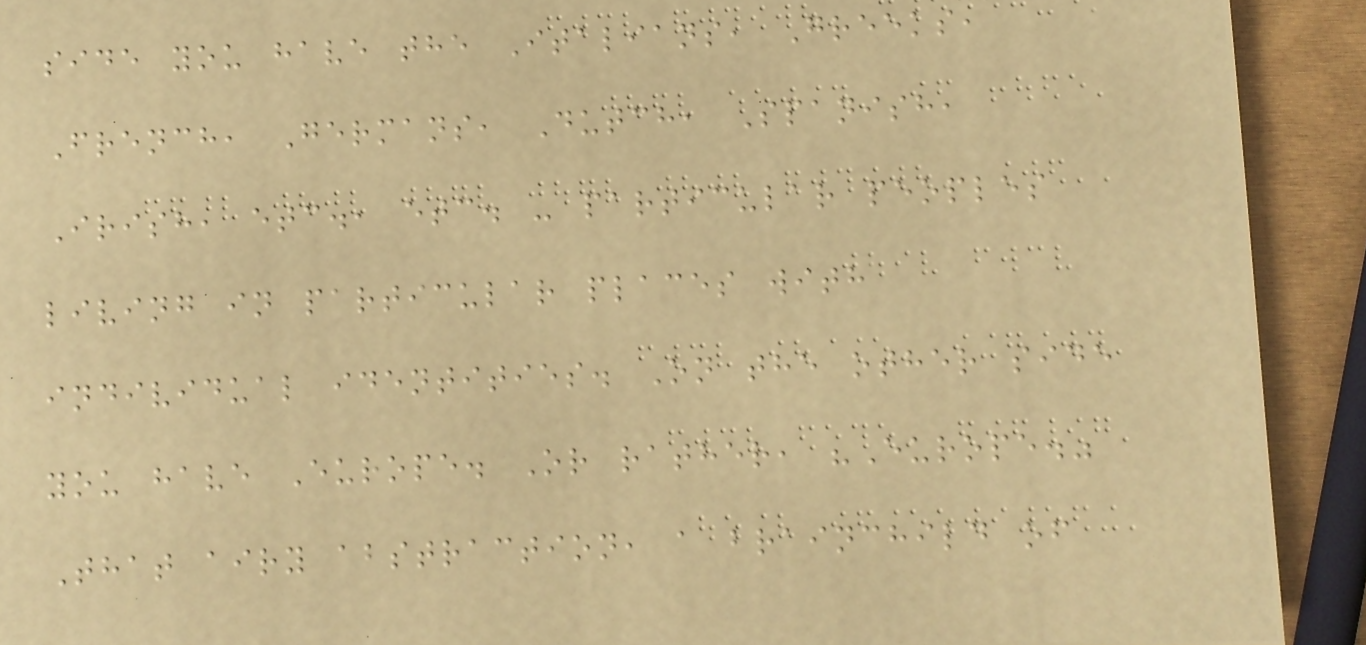side you have the Italians, Greeks,
French, Germans, Dutch, Spanish,
Irish, etc., etc. - particular peoples
living in particular places with
individual identities. On the other side
you have Europe. Or rather, "Europe."
That airy abstraction, a brainchild of
